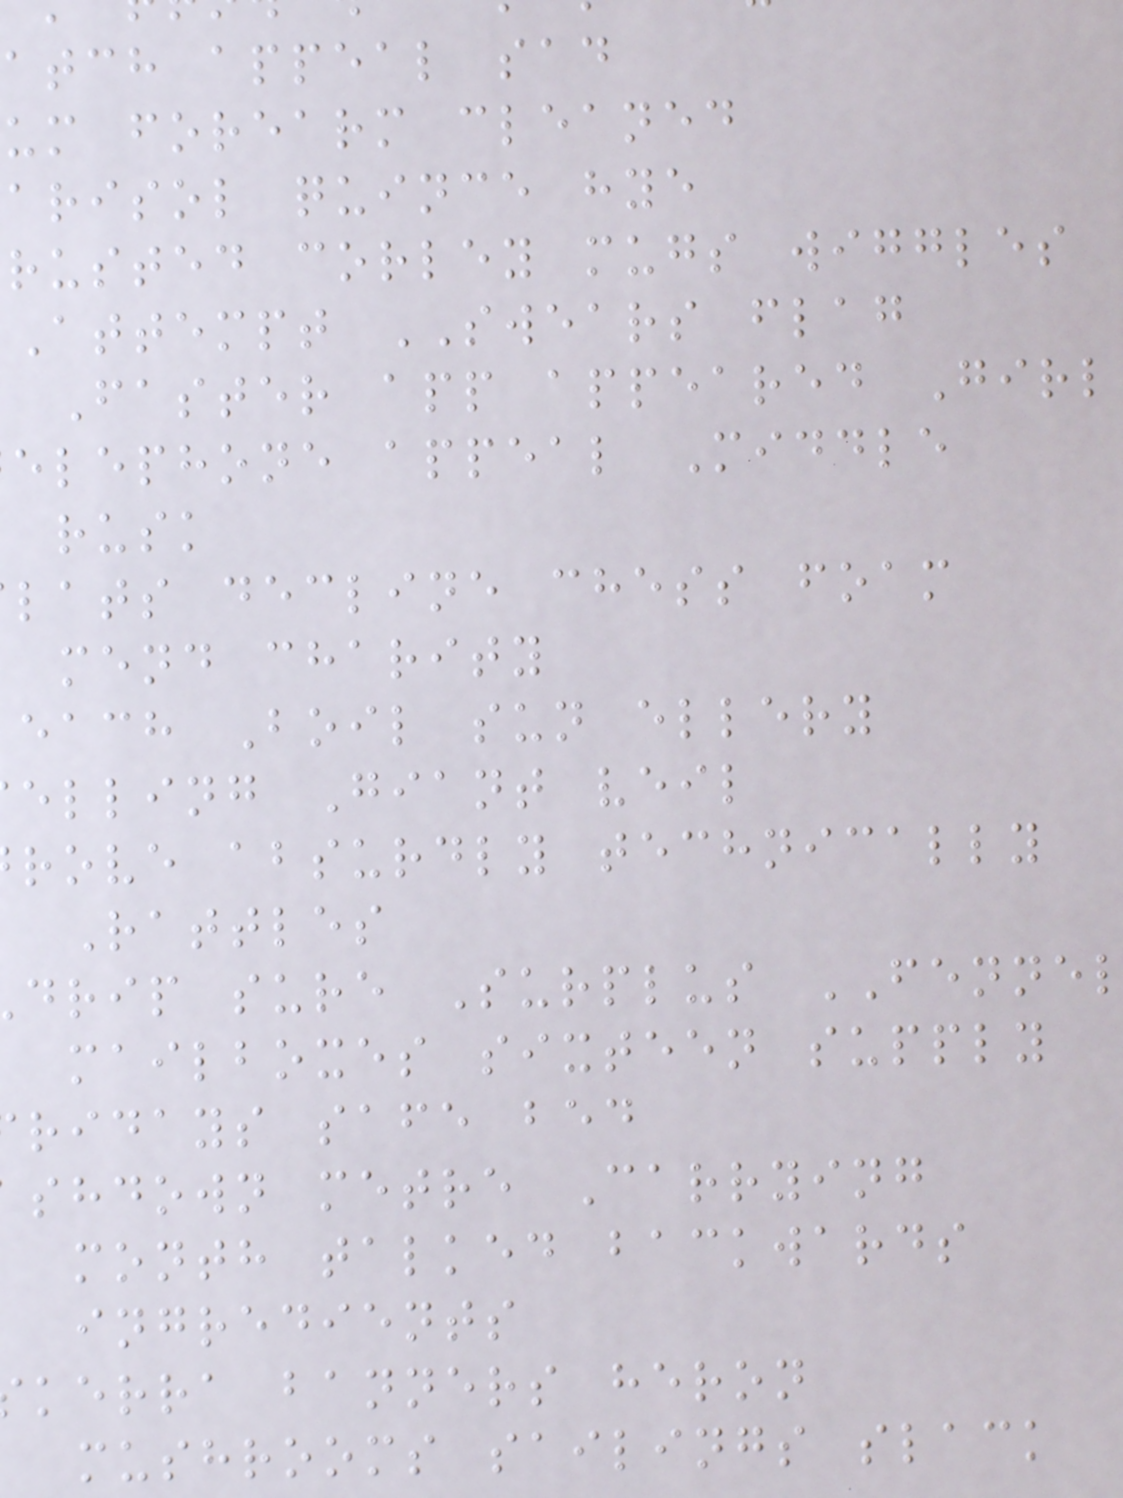atch appeal sad
um forearm cleaned
arisol quince hye
rusted corley mugs wiggles
attempt SWEARS flag
Faster app appeared Girl
elephone appeal Middle
rusk
lats decline chess foam
mend charity
each Boil sun ellery
elling Giant veil
rove absurdly technically
Rattles
drip sure Surplus FENNE
mailboxes sixteen supply
ridays safe bed
shdown metre Carrying
month talked backwards
ingredients
kerra banners heron
mushrooms sailings slack
